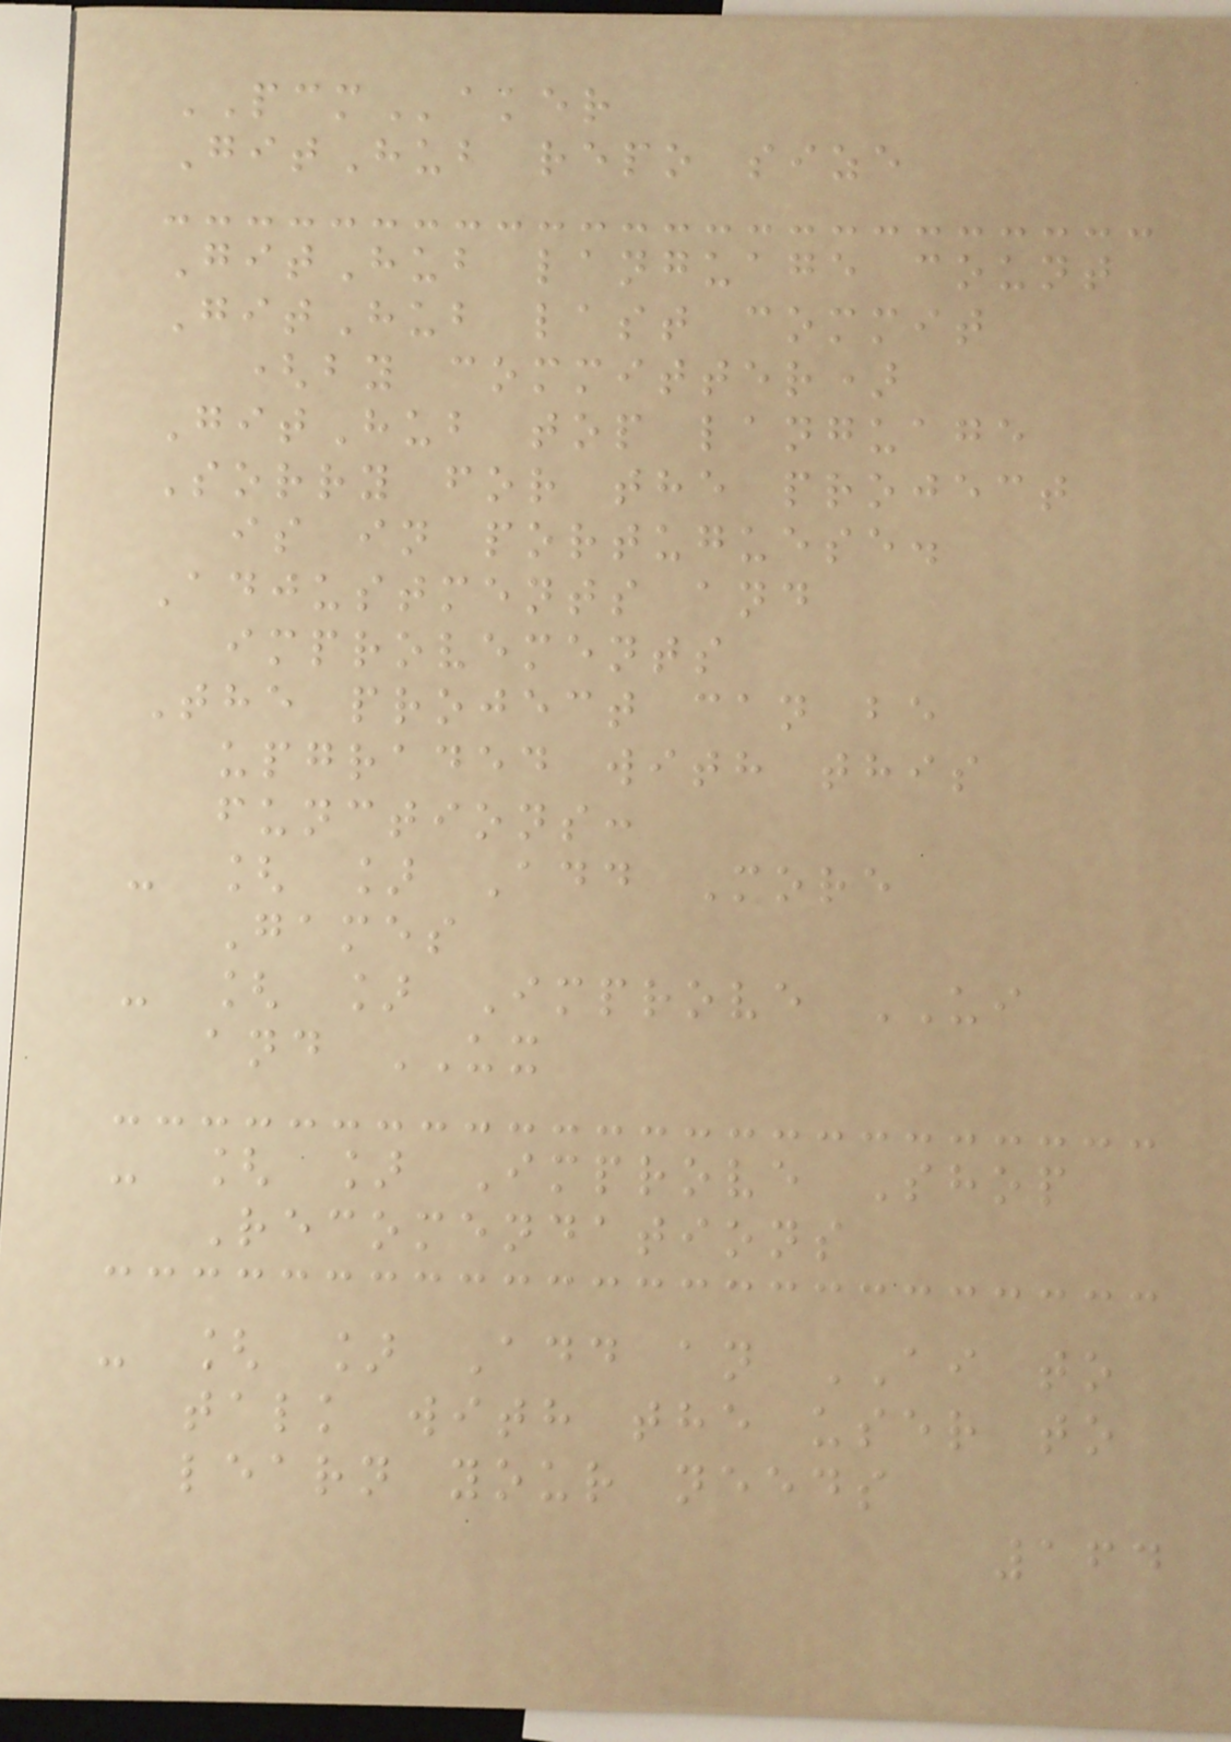PCMaker
GitHub repo size
GitHub language count
GitHub last commit
(by committer)
GitHub top language
Sorry for the project
is in portuguese.
Adjustments and
improvements
The project can be
upgraded with this
functions:
- [ ] Add More
Games
- [ ] Improve UI
and UX
- [ ] Improve Shop
Recomendations
- [ ] Add an AI to
talk with the user to
learn your needs
164
